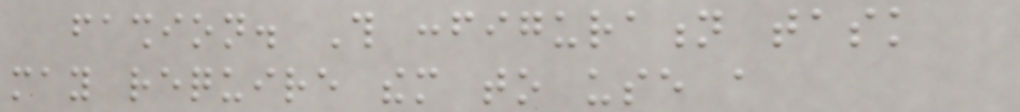fashion. This configuration task
may require them to use a
